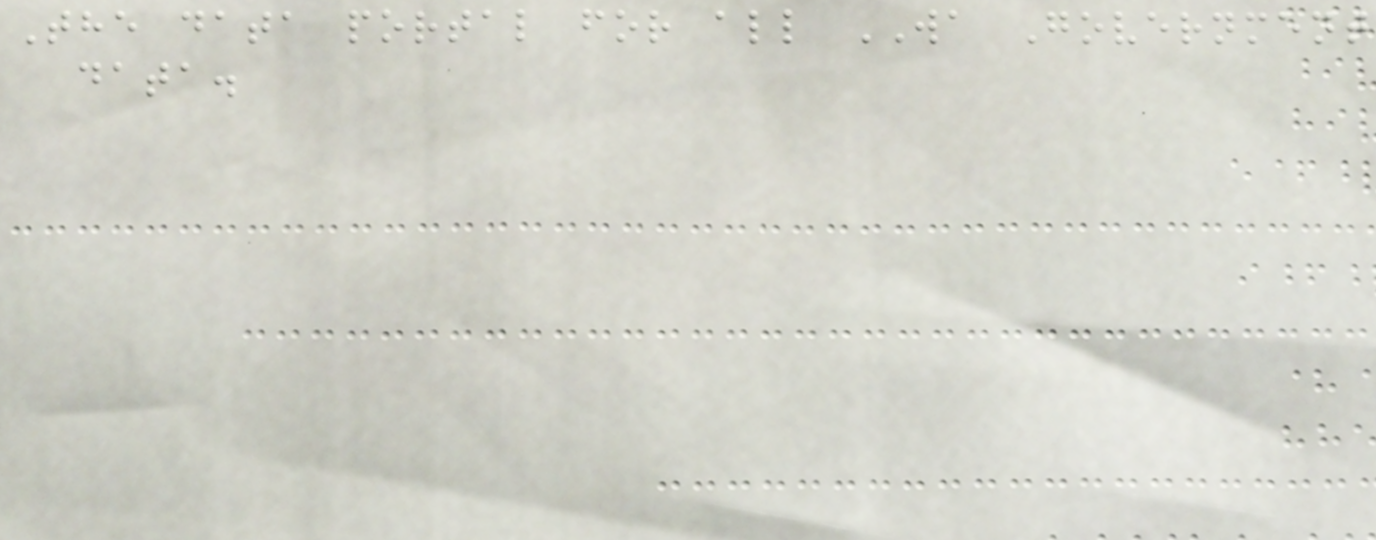The data portal for all WA Government
data.
